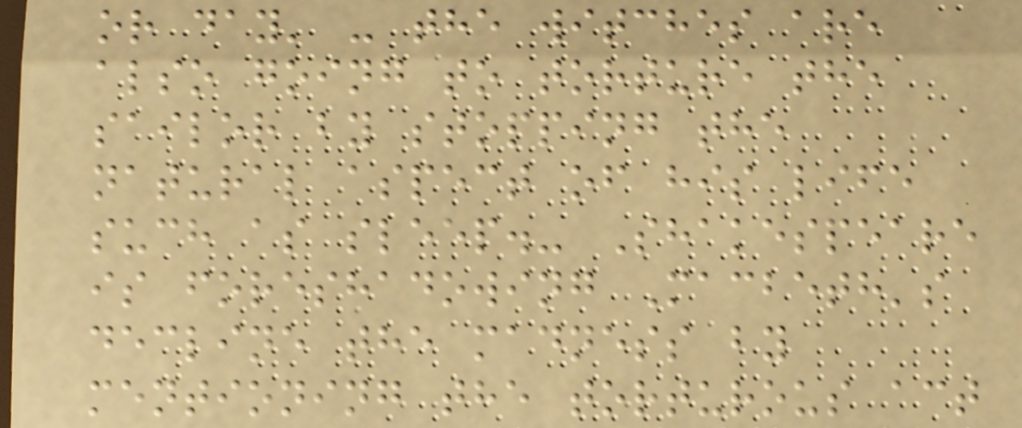or day' - the witches are
also going to torture the
sailor by stopping the
natural aspect of his life
such as sleep.- Shakespeare
is foreshadowing Macbeth's
decline the madness by
mentioning the torturous act
